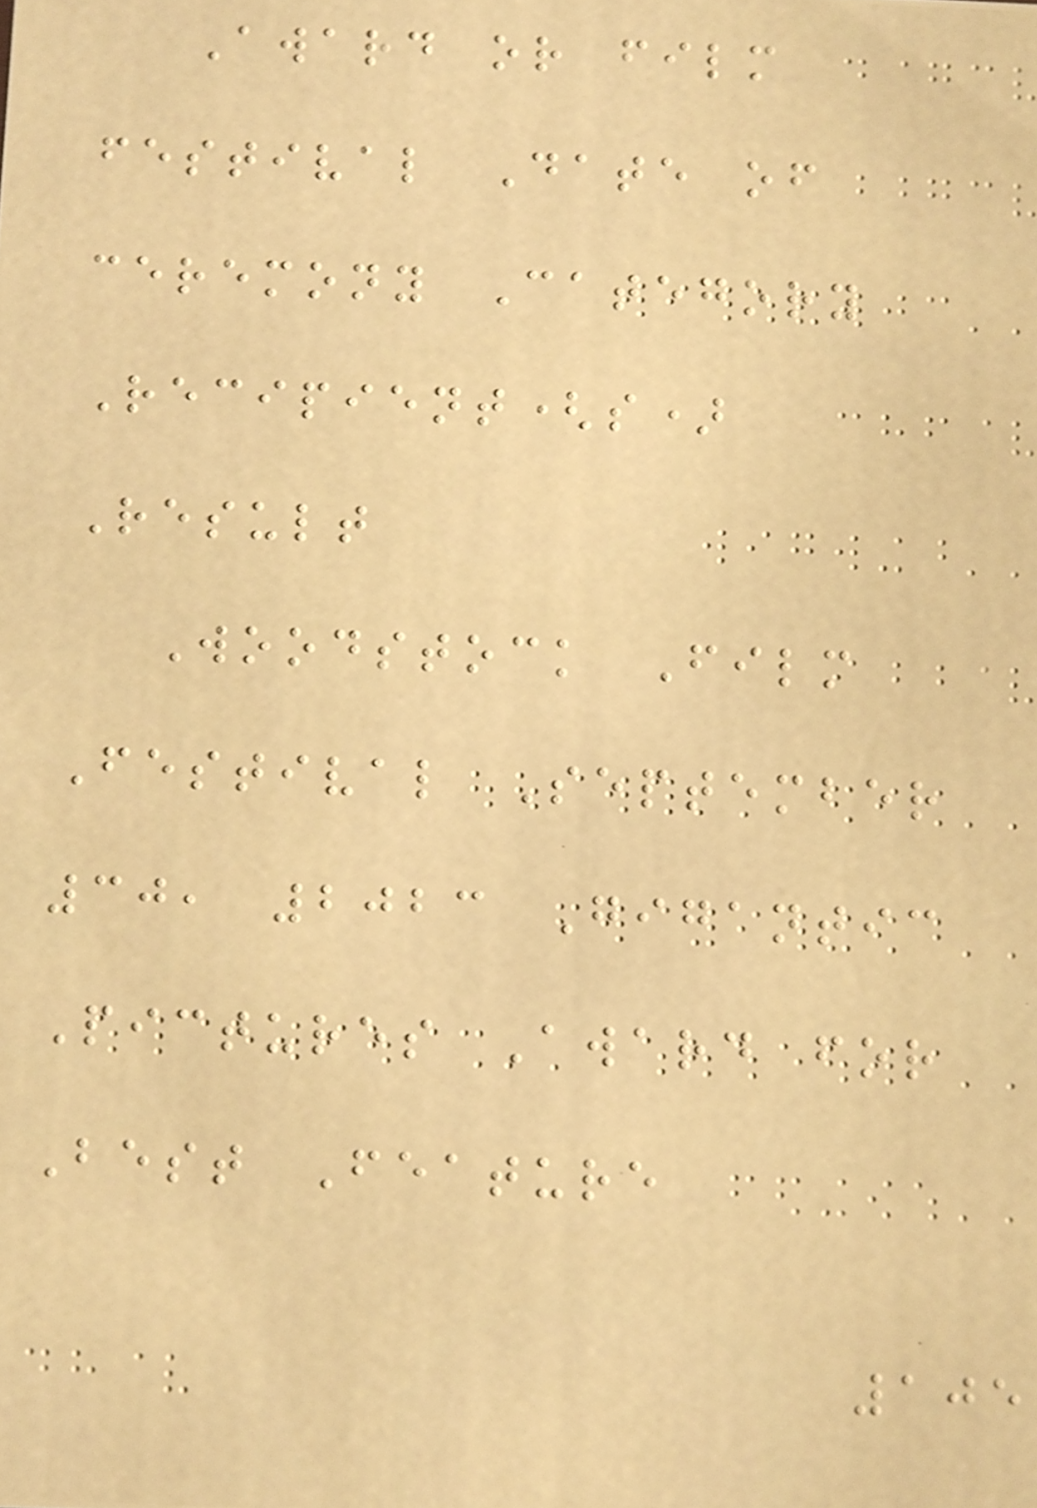Award or film
festival Date of
ceremony Category
Recipient(s)
Result
Woodstock Film
Festival September
30, 2023 Gigantic
Pictures Award for
Best Feature
105
